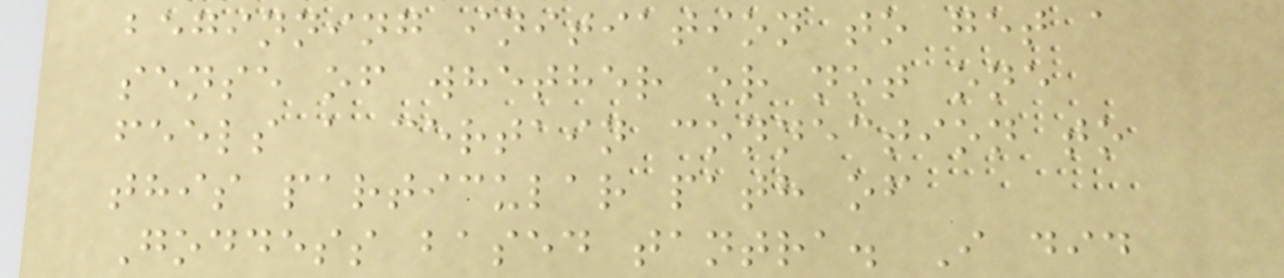beginning initiation to get a
sense of whether or not one
feels a certain connection to
this particular path of
Goddess based tantra. I did
